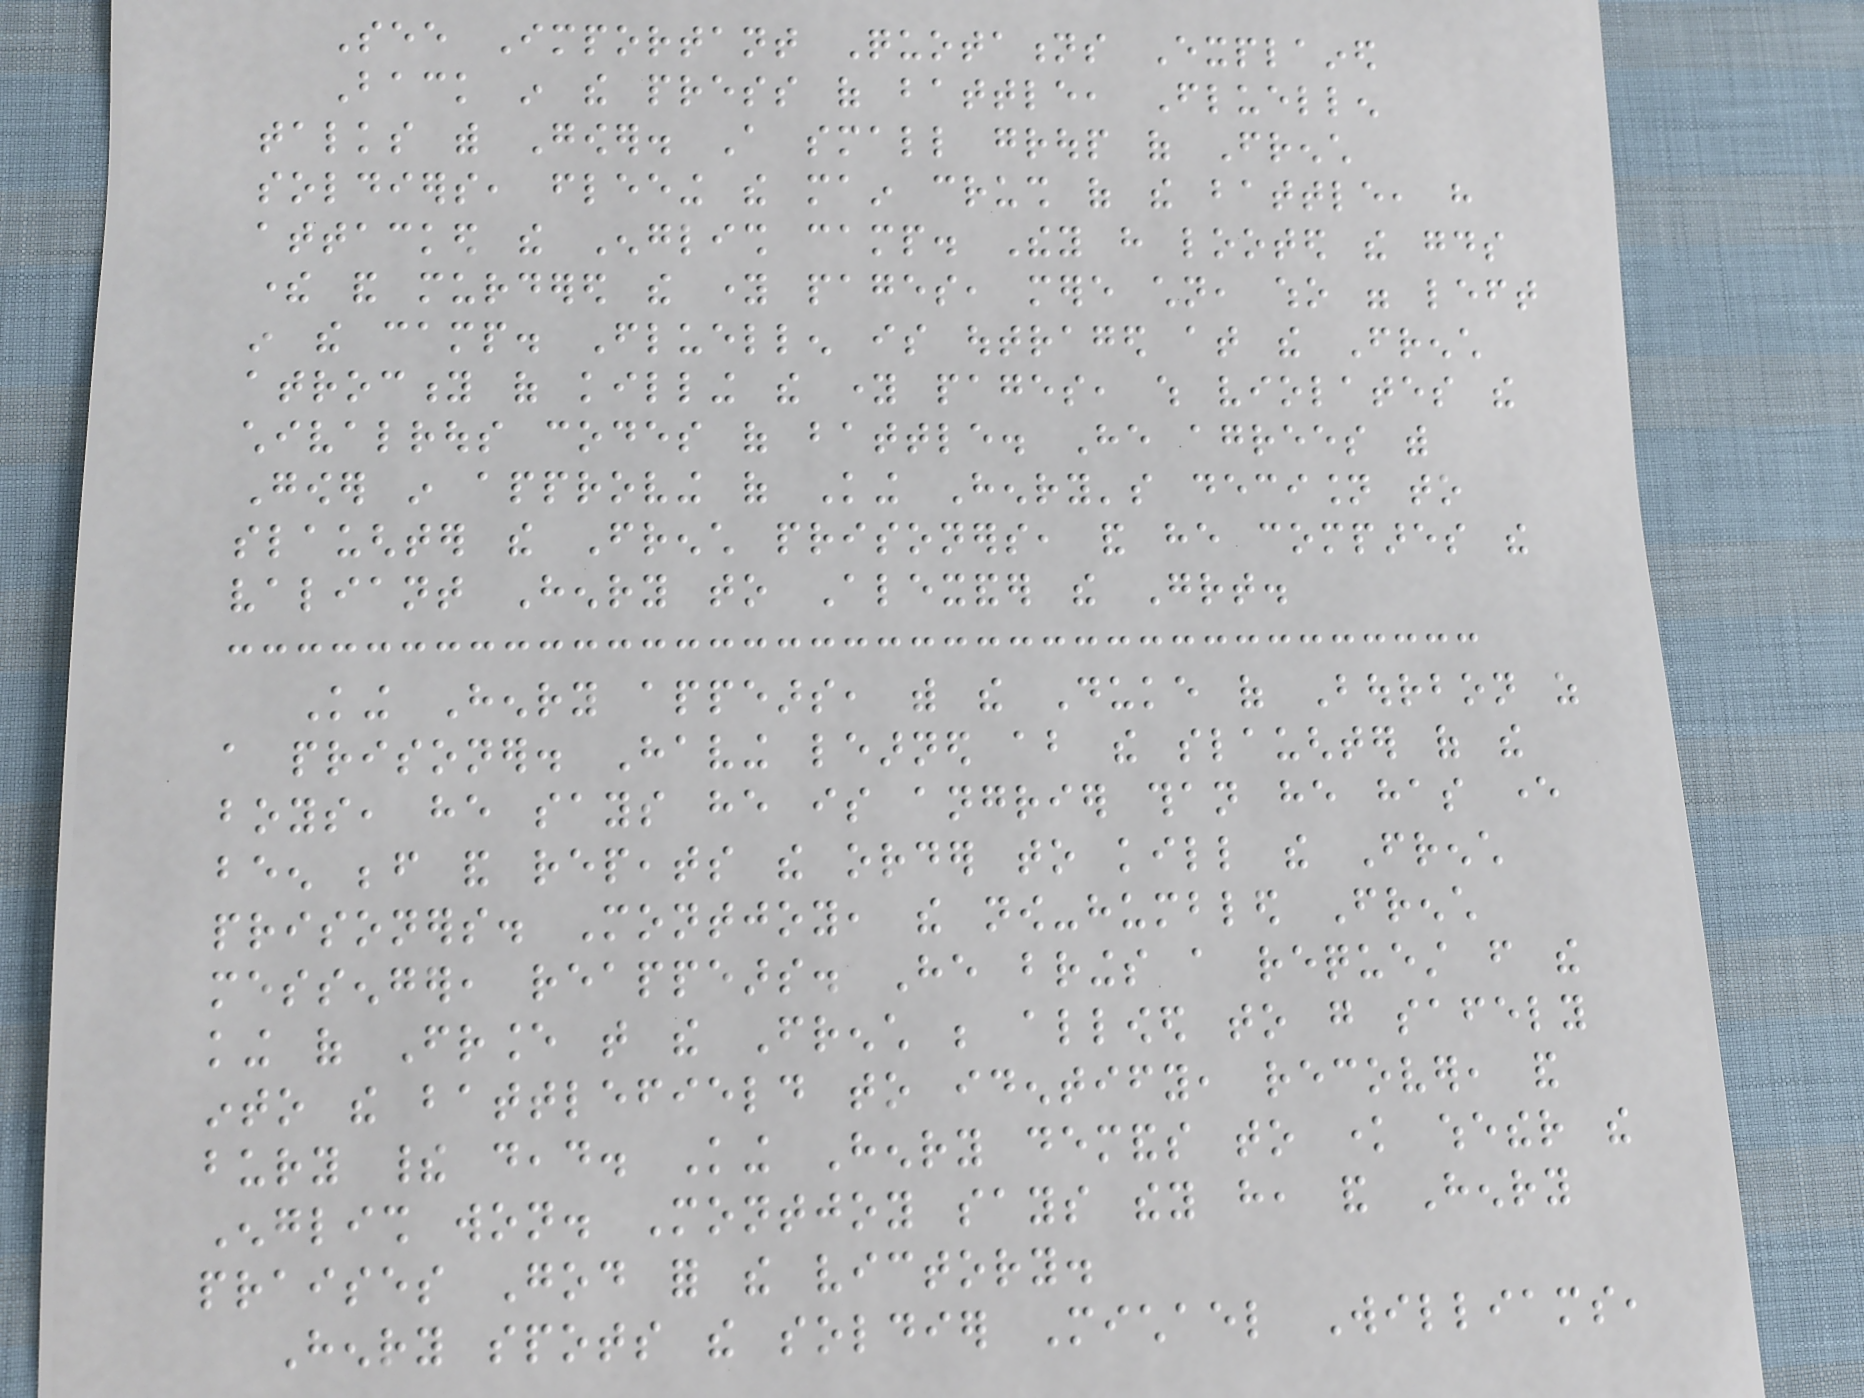See Important Quotations Explained
Back in the press of battle, Fluellen
talks with Gower. A small group of French
soldiers, fleeing the main crush of the battle, have
attacked the English camp. They have looted the goods
there and murdered the young pages, mere children, who were left
in the camp. Fluellen is outraged at the French
atrocity of killing the young pages, which violates the
chivalrous codes of battle. He agrees with
Gower in approving of King Henry's decision to
slaughter the French prisoners, and he compares the
valiant Henry to Alexander the Great.
King Henry appears, with the Duke of Bourbon as
a prisoner. Having learned about the slaughter of the
boys, he says he is angrier than he has ever
been before and repeats the order to kill the French
prisoners. Montjoy, the now-humbled French
messenger, reappears. He brings a request from the
king of France that the French be allowed to go safely
into the battlefield to identify, recover, and
bury their dead. King Henry demands to know whether the
English won. Montjoy says they have, and Henry
praises God for the victory.
Henry spots the soldier Michael Williams,
